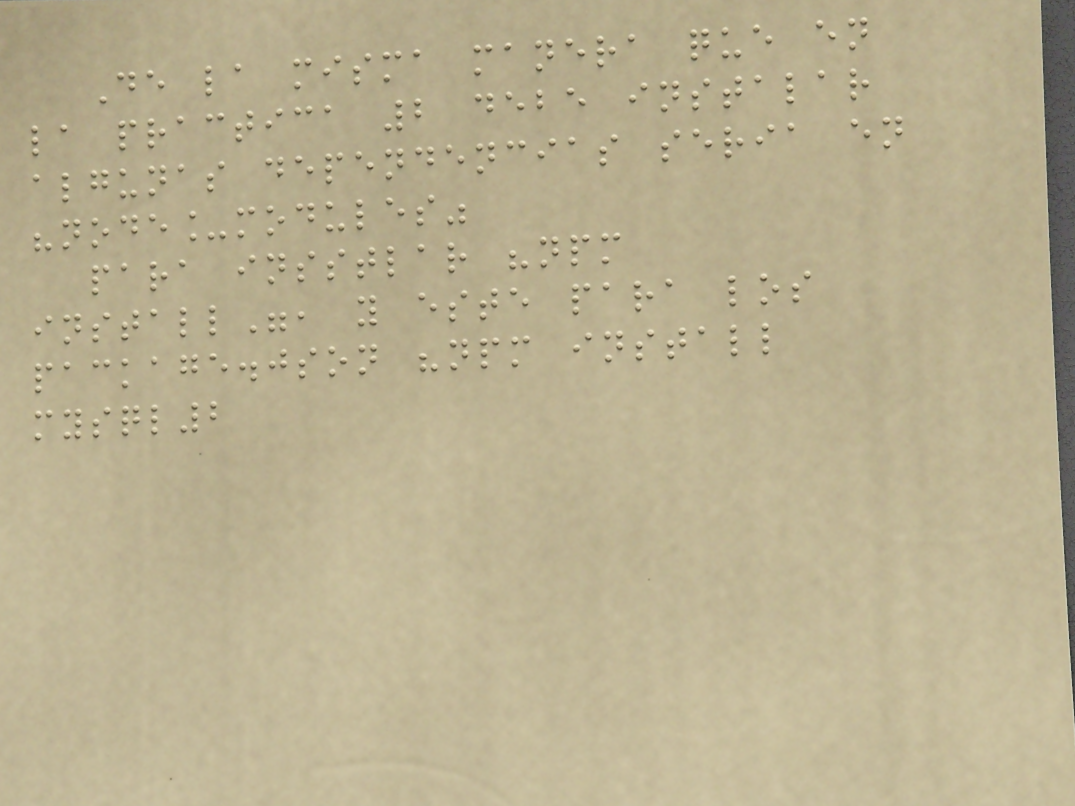De la misma manera que en
la practica 2 debe instalar
algunas dependencias seria en
"node_modules"
para insstlar "npm
install", y este para los
package.json "npm install
mysql2
